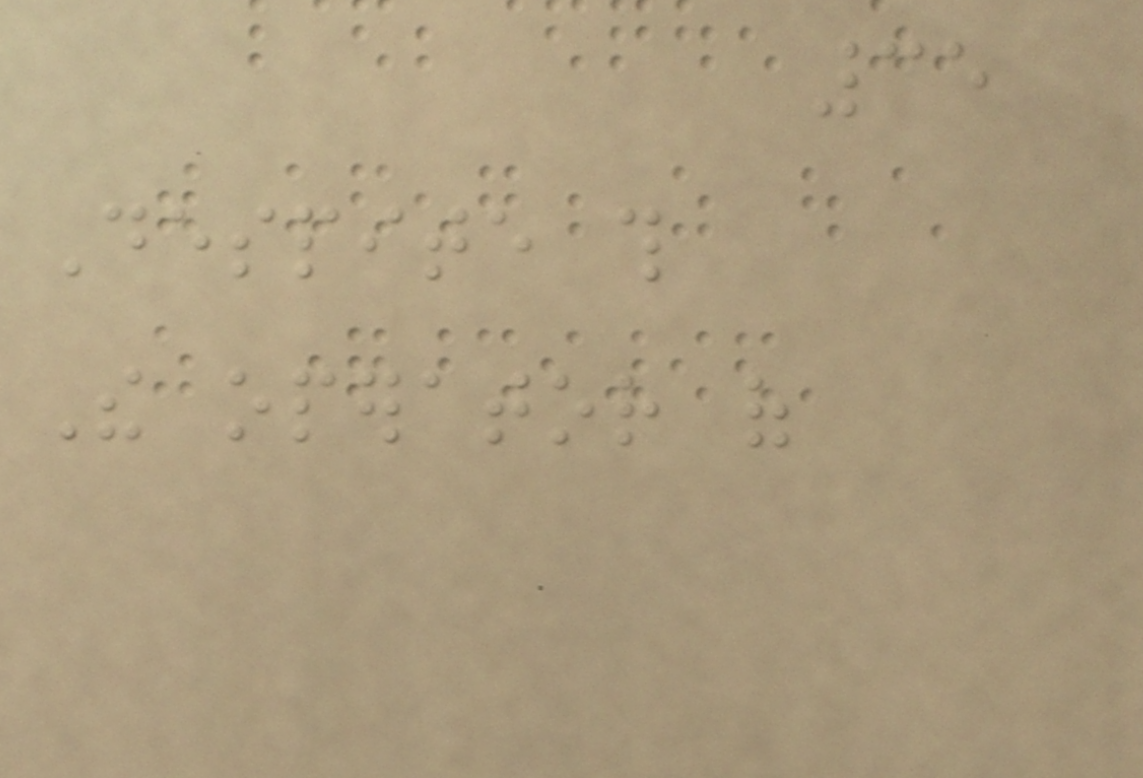35
Despite this
The operator of
